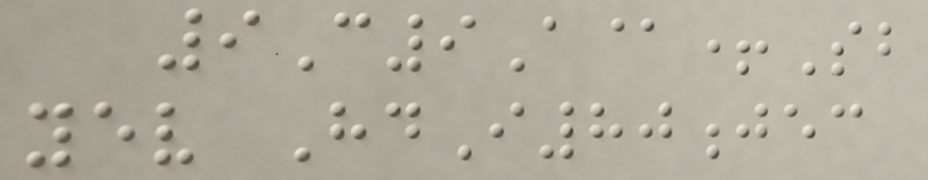9C9A@+Sb
yev HdI80jec
